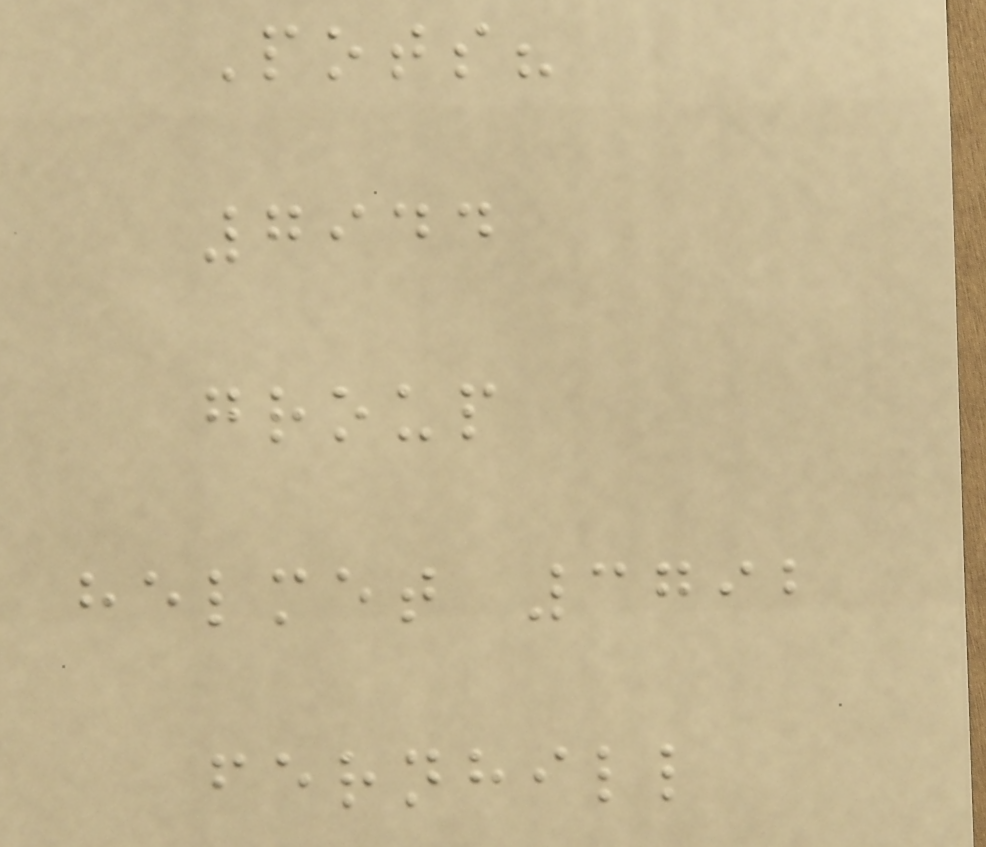Pots?
7944
group
helmet 3792
fernhill
